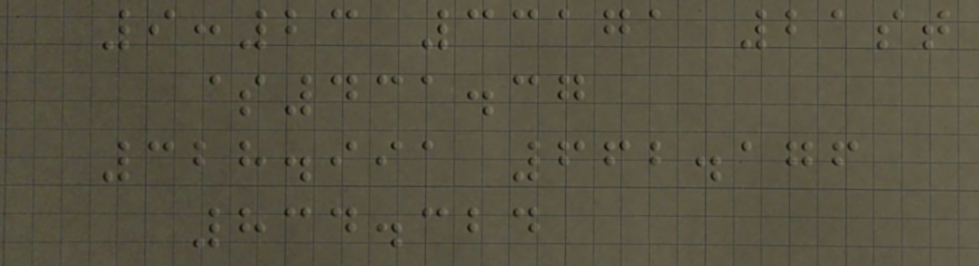9:23 33171 21st
$431.37
328.991 662.176
834.324
